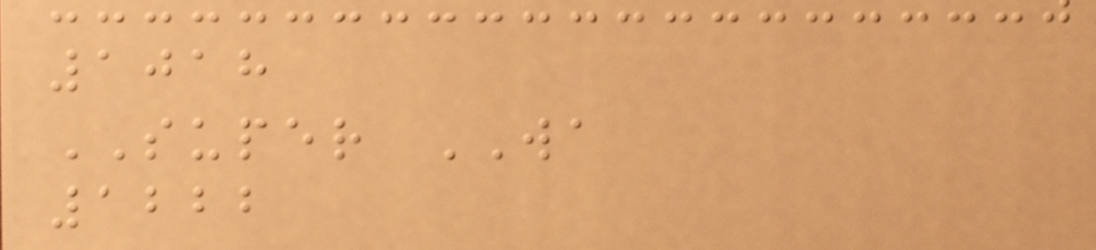1018
SUPER WA
1222
